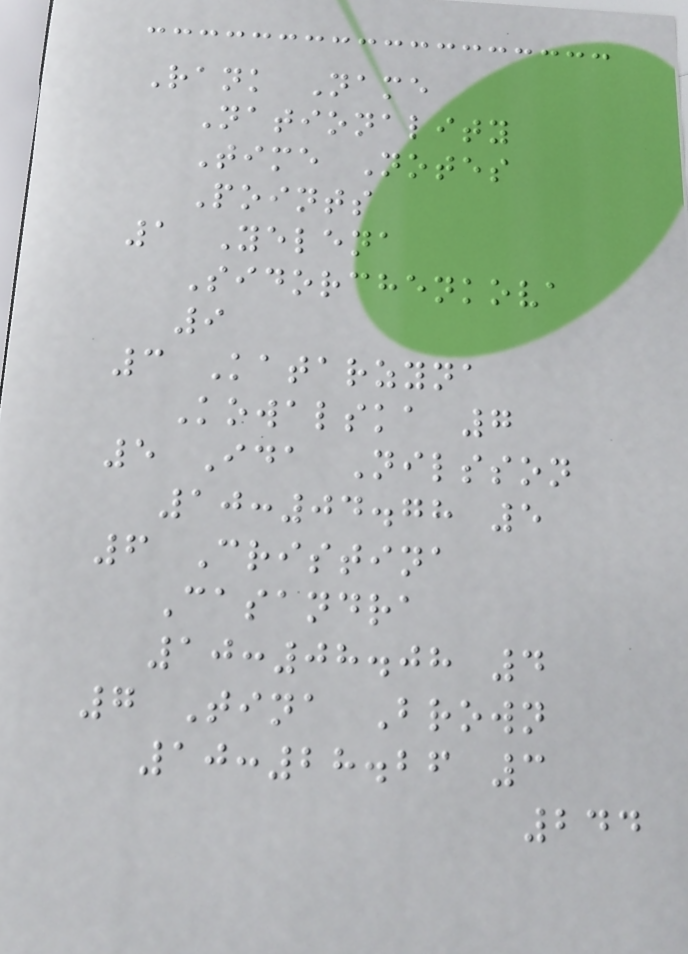Rank Name
Nationality
Time Notes
Points
1 Yelena
Sidorchenkova
9
3 Katarzyna
Kowalska 7
5 Ida Nilsson
10:04.78 5
6 Cristina
Casandra
10:08.08 4
7 Tina Brown
10:28.26 3
244
